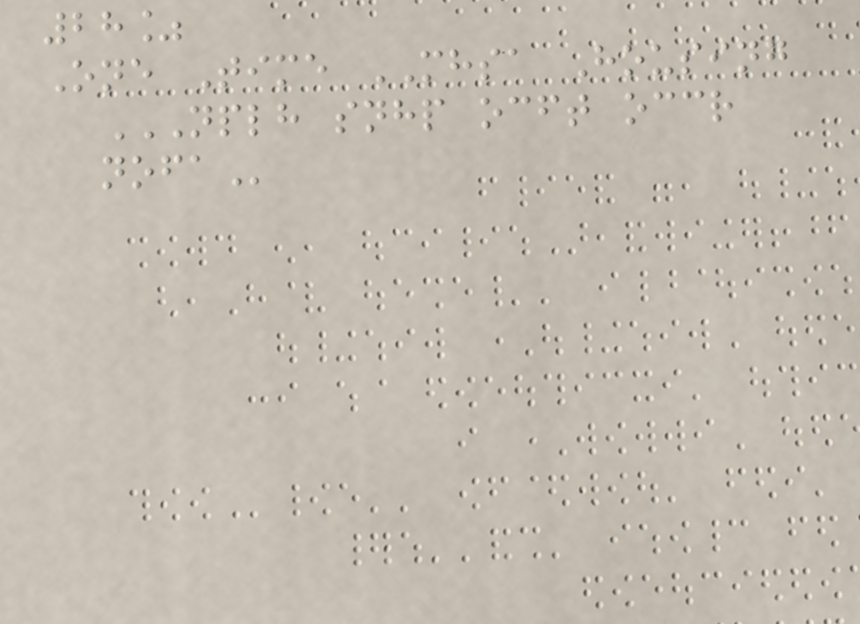28%
One Time MHSA Housing
NPLH SNHP OCFT OCCR
NOFA
